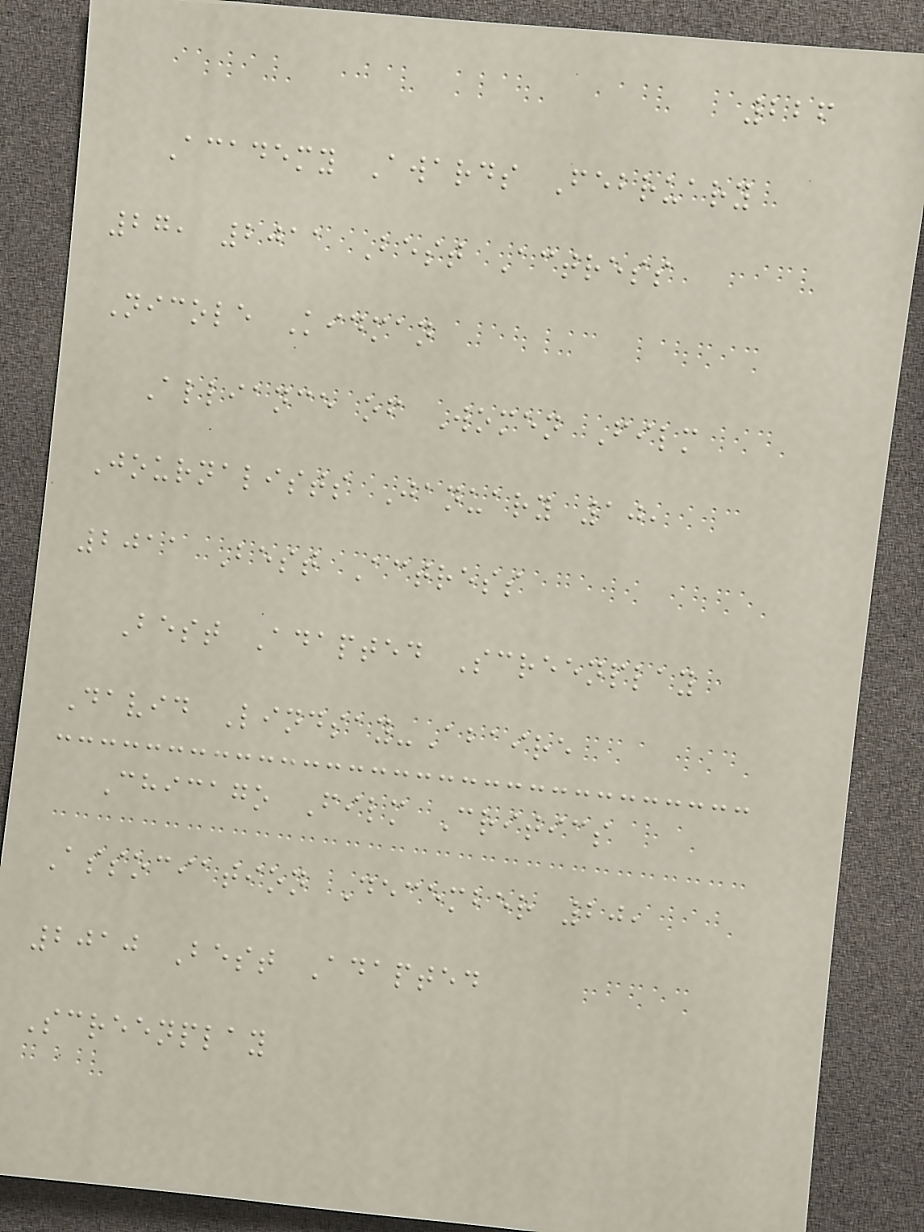226
Academy Awards February
27, 2011 Best Actress
Nicole Kidman
Alliance of Women Film
Journalists January 10,
2011 Best Actress
Best Adapted Screenplay
David Lindsay-Abaire
Chicago Film Critics
Association December 20,
2010 Best Adapted
Screenplay
